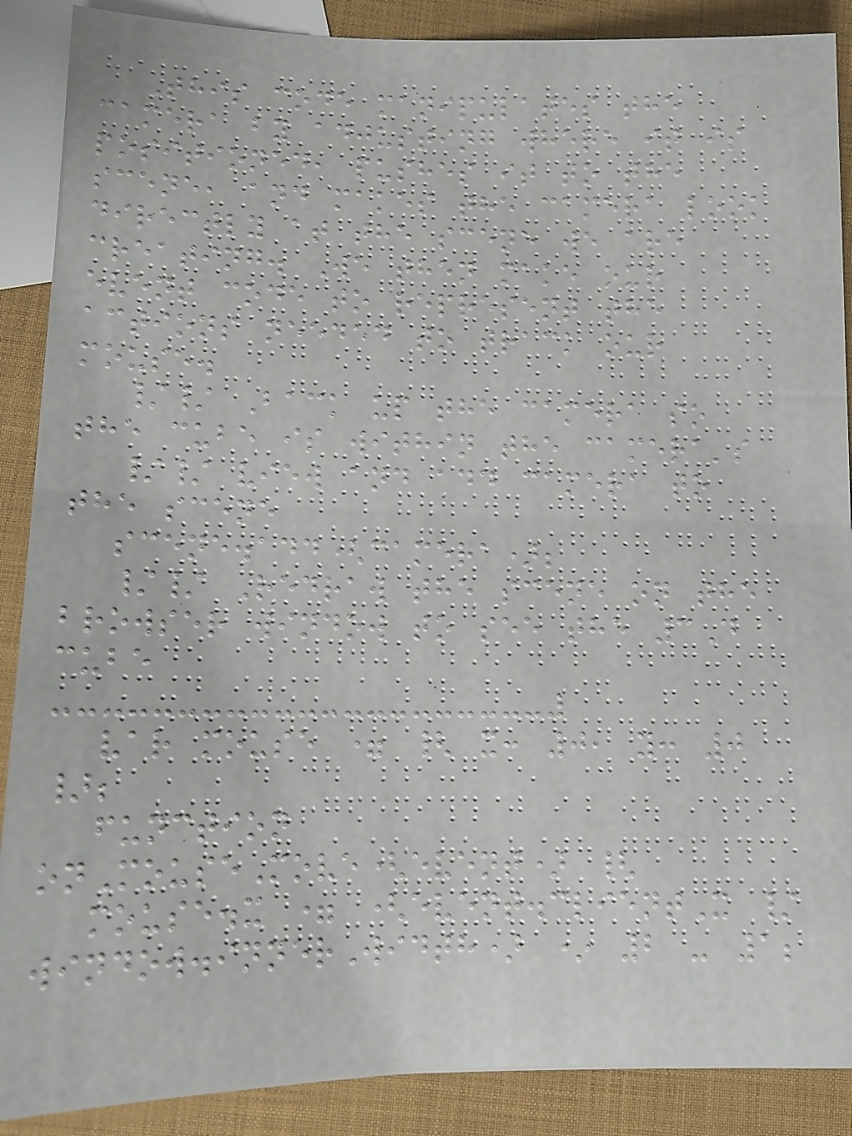This code manipulates the
camera by adjusting where it is
positioned, pushes it to the
scene, and makes the camera look
directly at the scene we are
creating. We then make our
event code to represent the
actions needed to track our
mouse.
// Back up the camera so
the cube is within the camera's
// view and add camera to
the scene
scene.add(camera);
// Redraw the scene on the
browser window to see the 3D
cube
var mouse = { x: 0, y: 0
};
function
onMouseMove(event) {
mouse.x = (event.clientX /
window.innerWidth) * 2 - 1;
